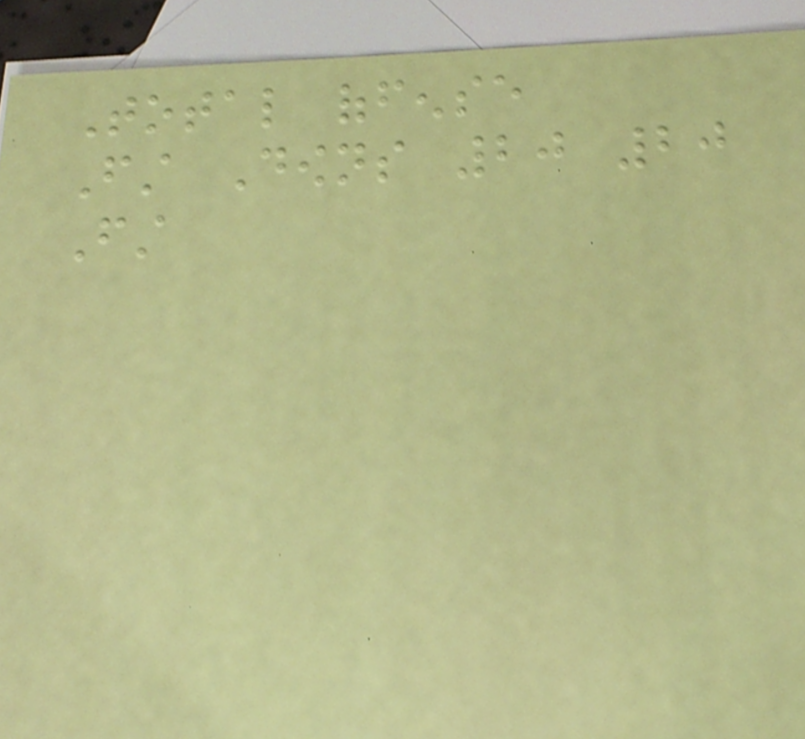Total offense
First Downs 20 20
First
